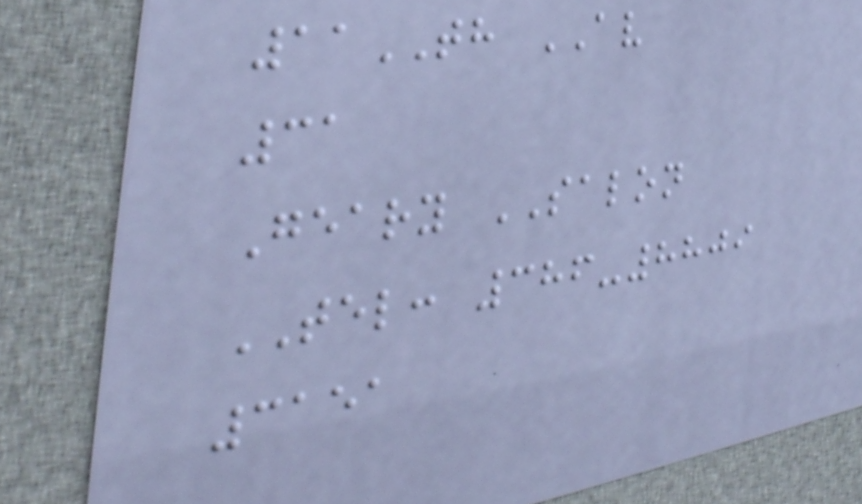11TH AV
31
Geary SALON
TEL: 386-8809
3151
